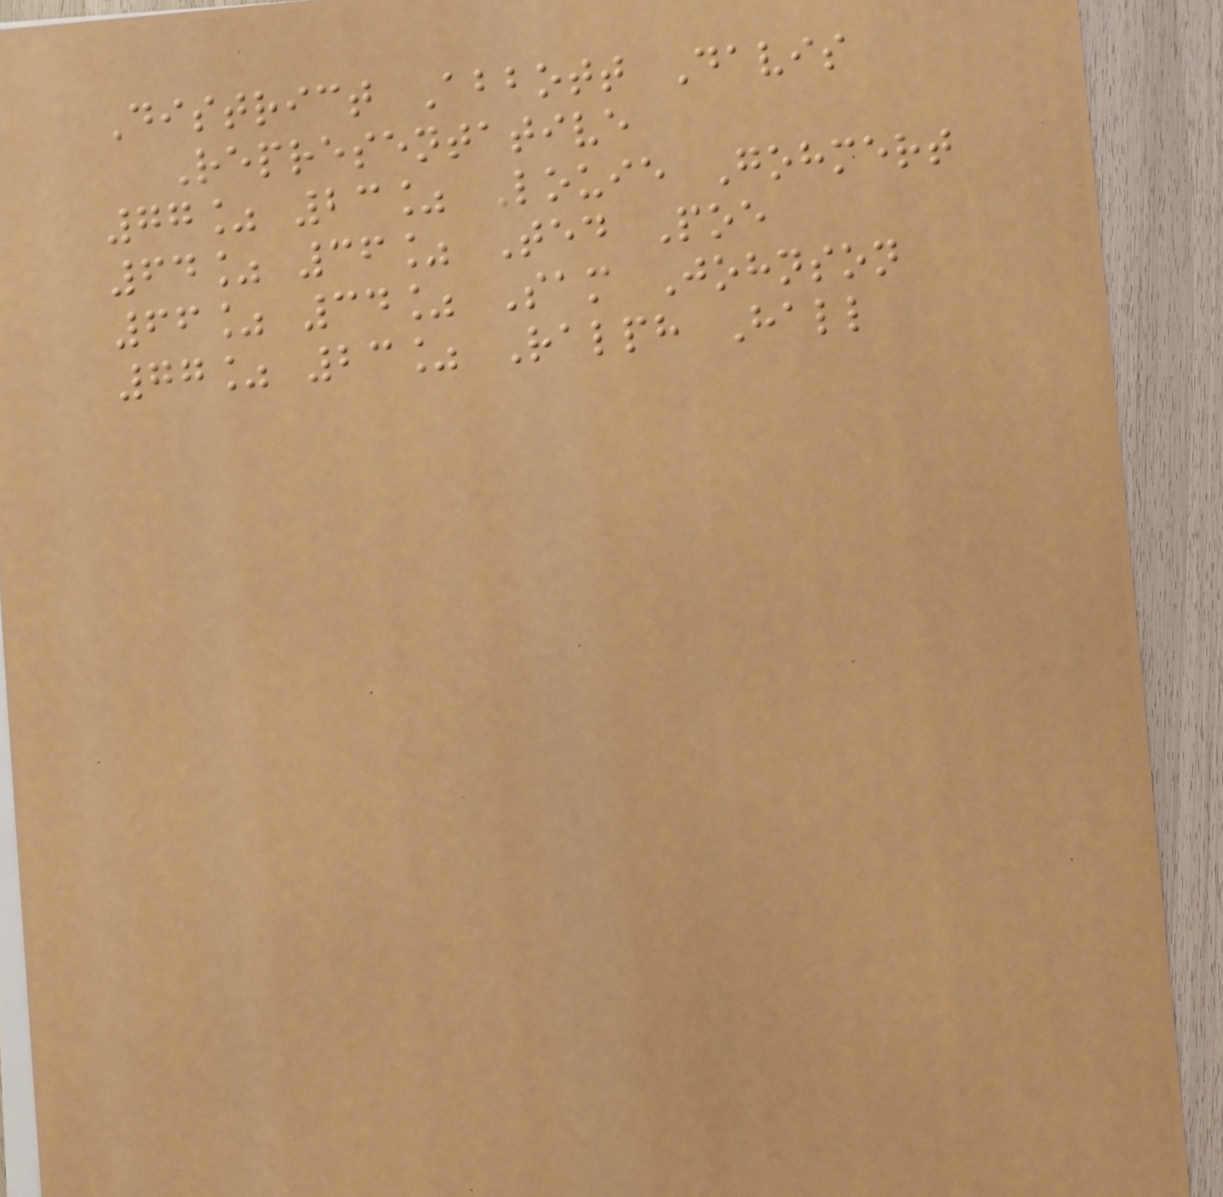District Abbott Davis
Representative
77% 23% Louie Gohmert
64% 36% Ted Poe
66% 34% Sam Johnson
77% 23% Ralph Hall
